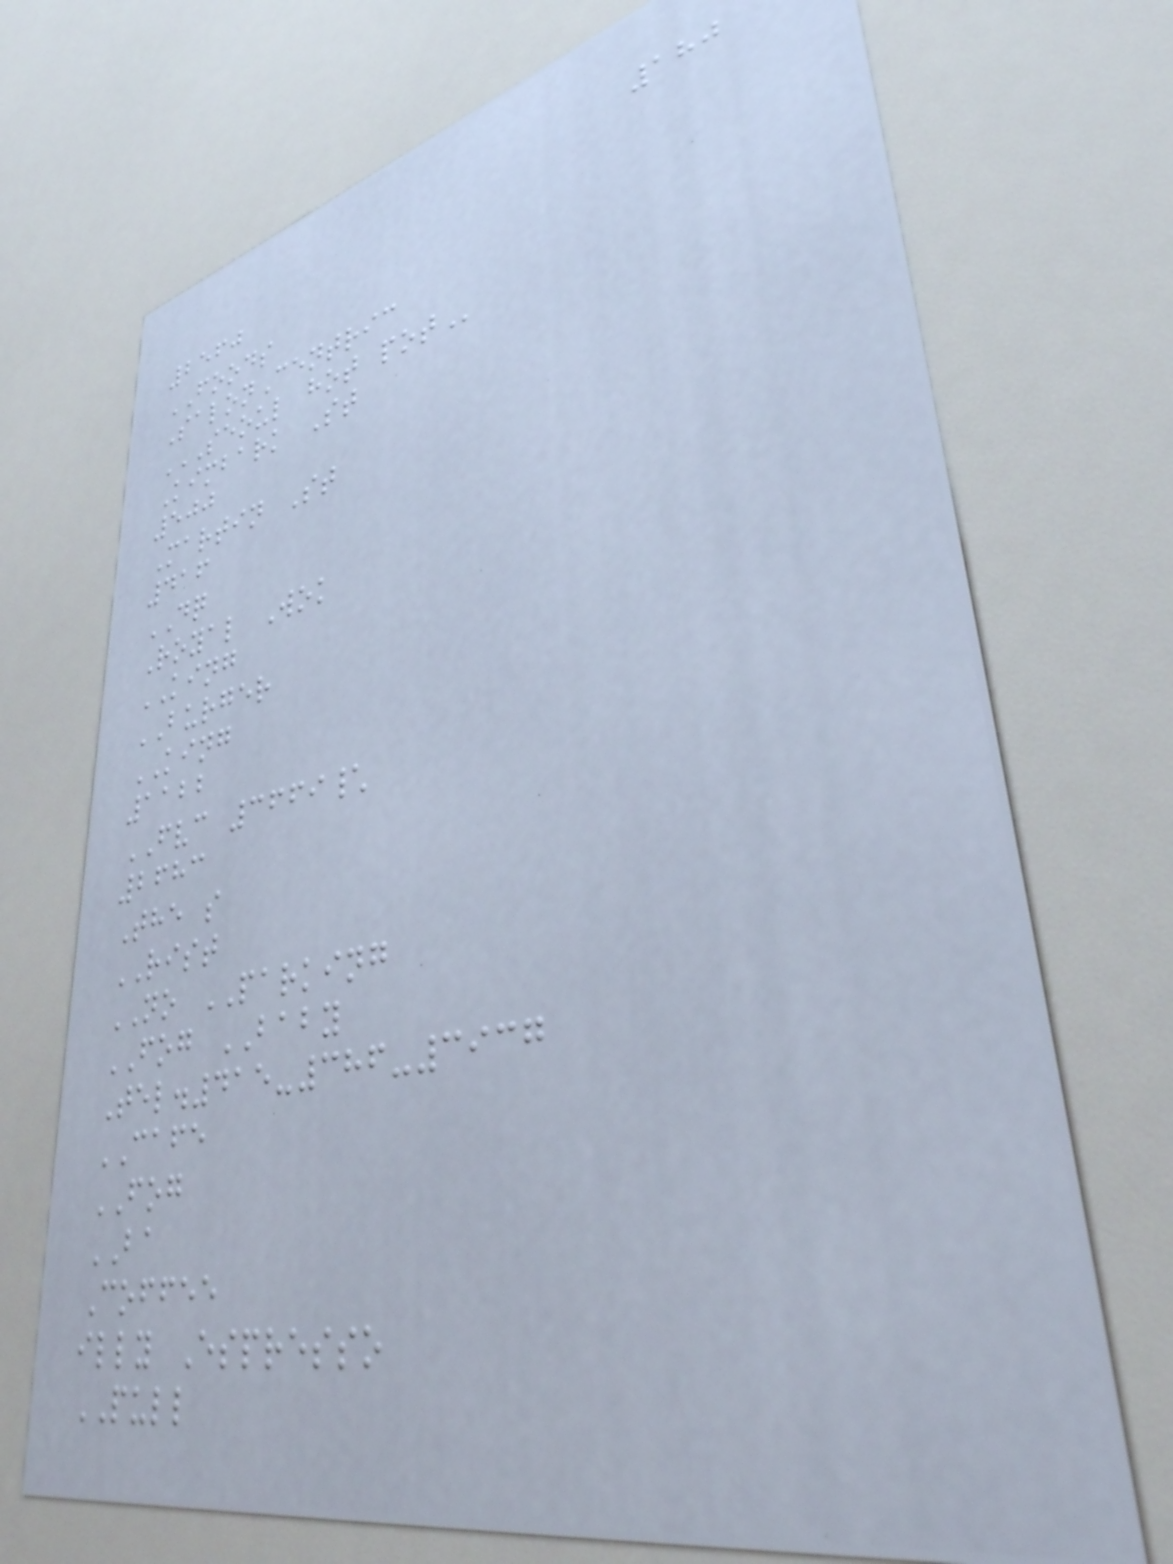180
2560
FOODS
SalonCentric
SEOUL HOT POT
Kimbark St
500
Martin St
416
DQ
Royal Wok
KING
BURGER
KING
1122
FVC 3669\
2683
The s
RIST
NO PARKING
FOG BABY
Tel.415-386-3937
CAFE
FOG
BA
Coffee
illy Espresso
PULL
